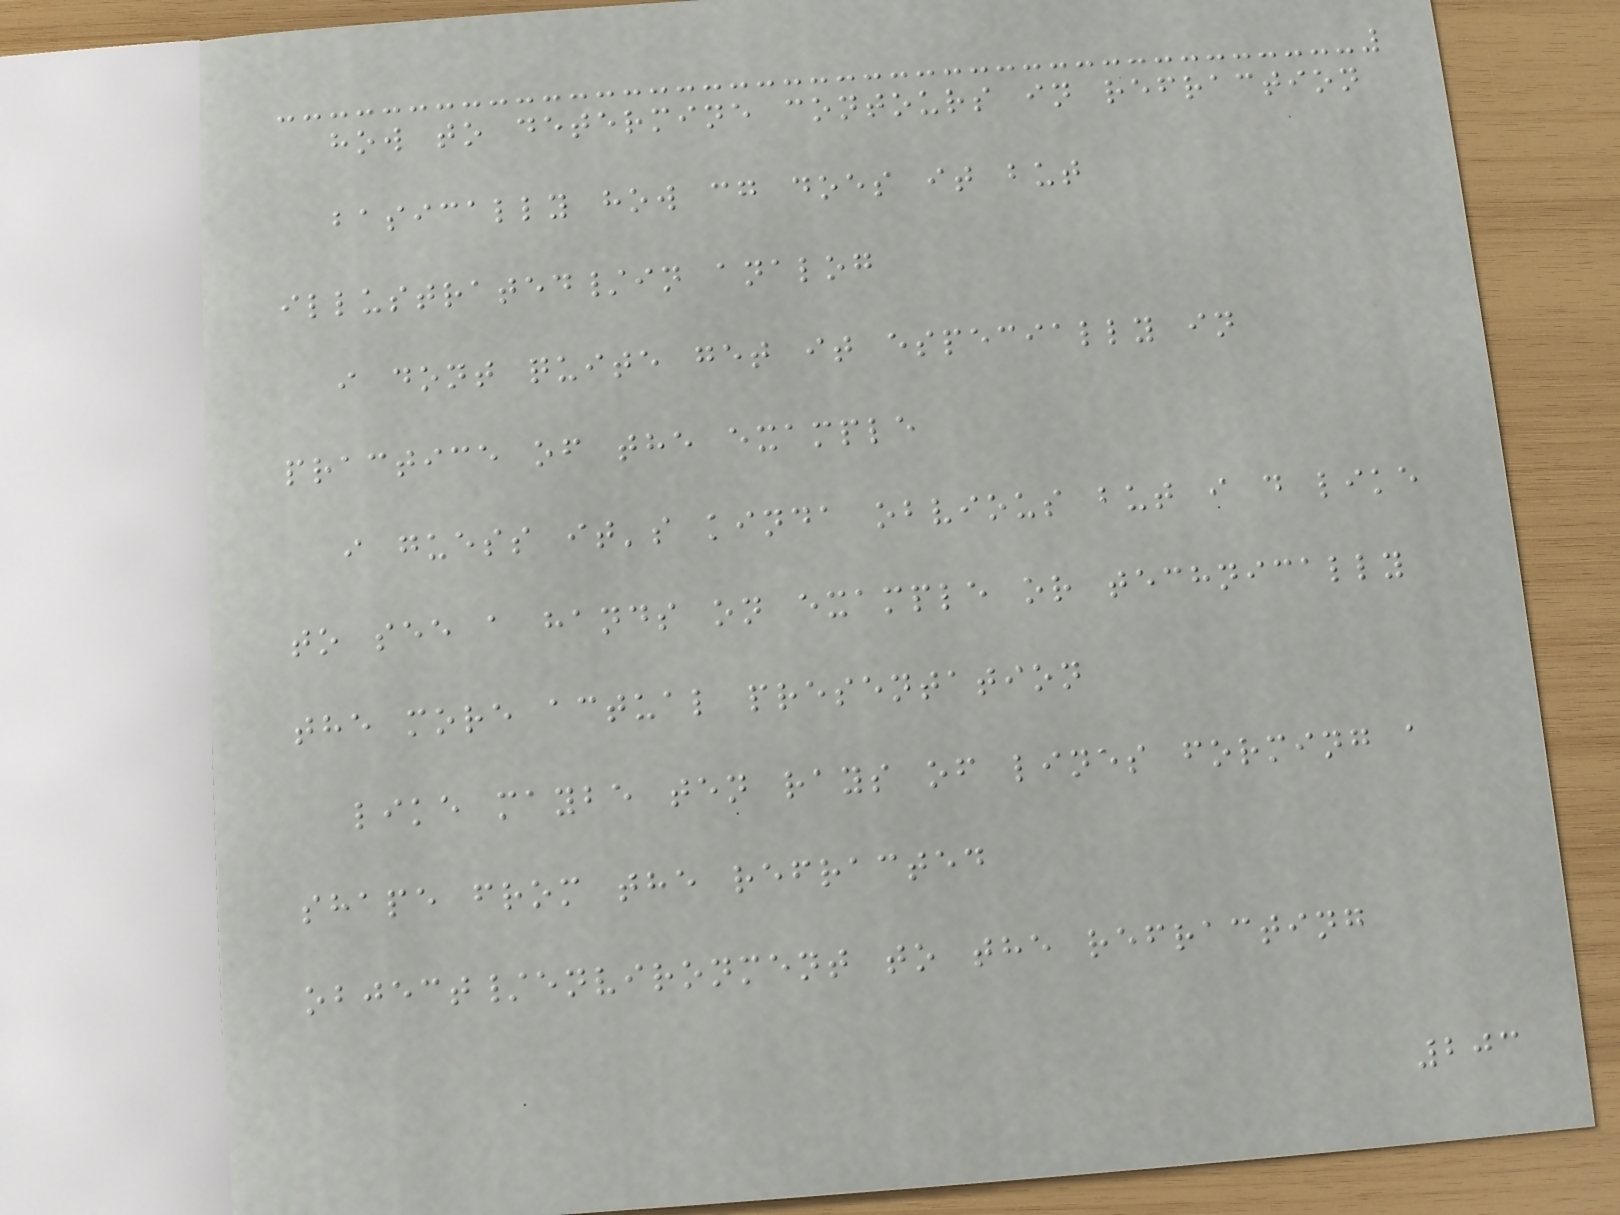how to determine contours in refraction
basically how cg does it but
illustrated/in analog
i dont quite get it especially in
practice of the example
i guess it's kinda obvious but i d like
to see a hands on example or technically
the more actual presentation
like maybe ten rays of lines forming a
shape from the refracted
object/environment to the refracting
203
